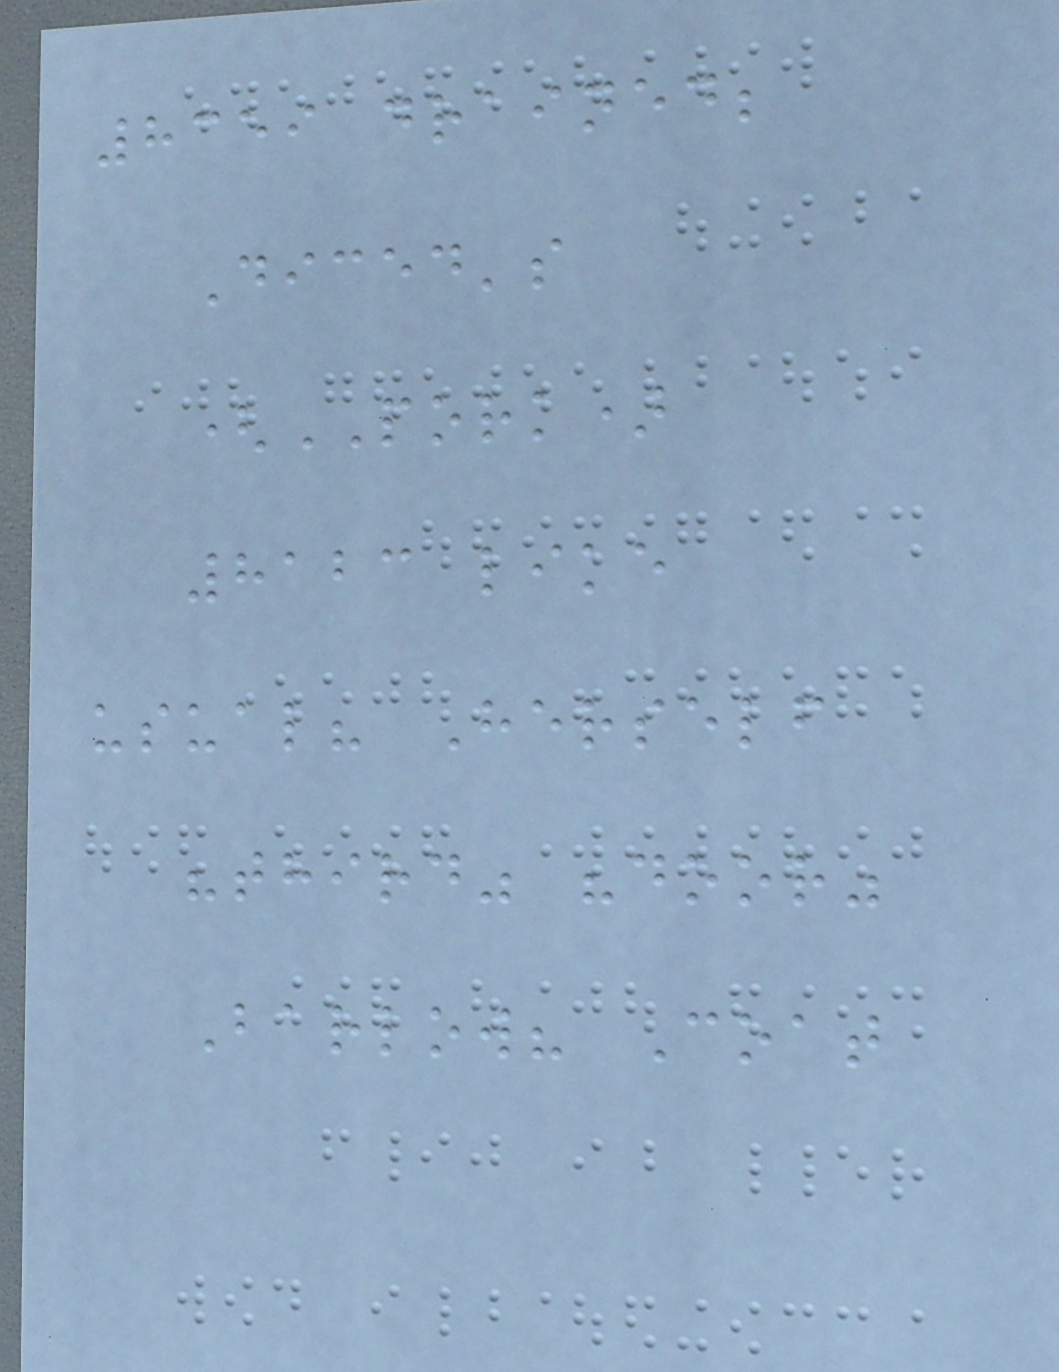8359 drained;
Diced's
(PORK)
8123 like
usual? Herself
"third" "door"
Barlow? Coat
